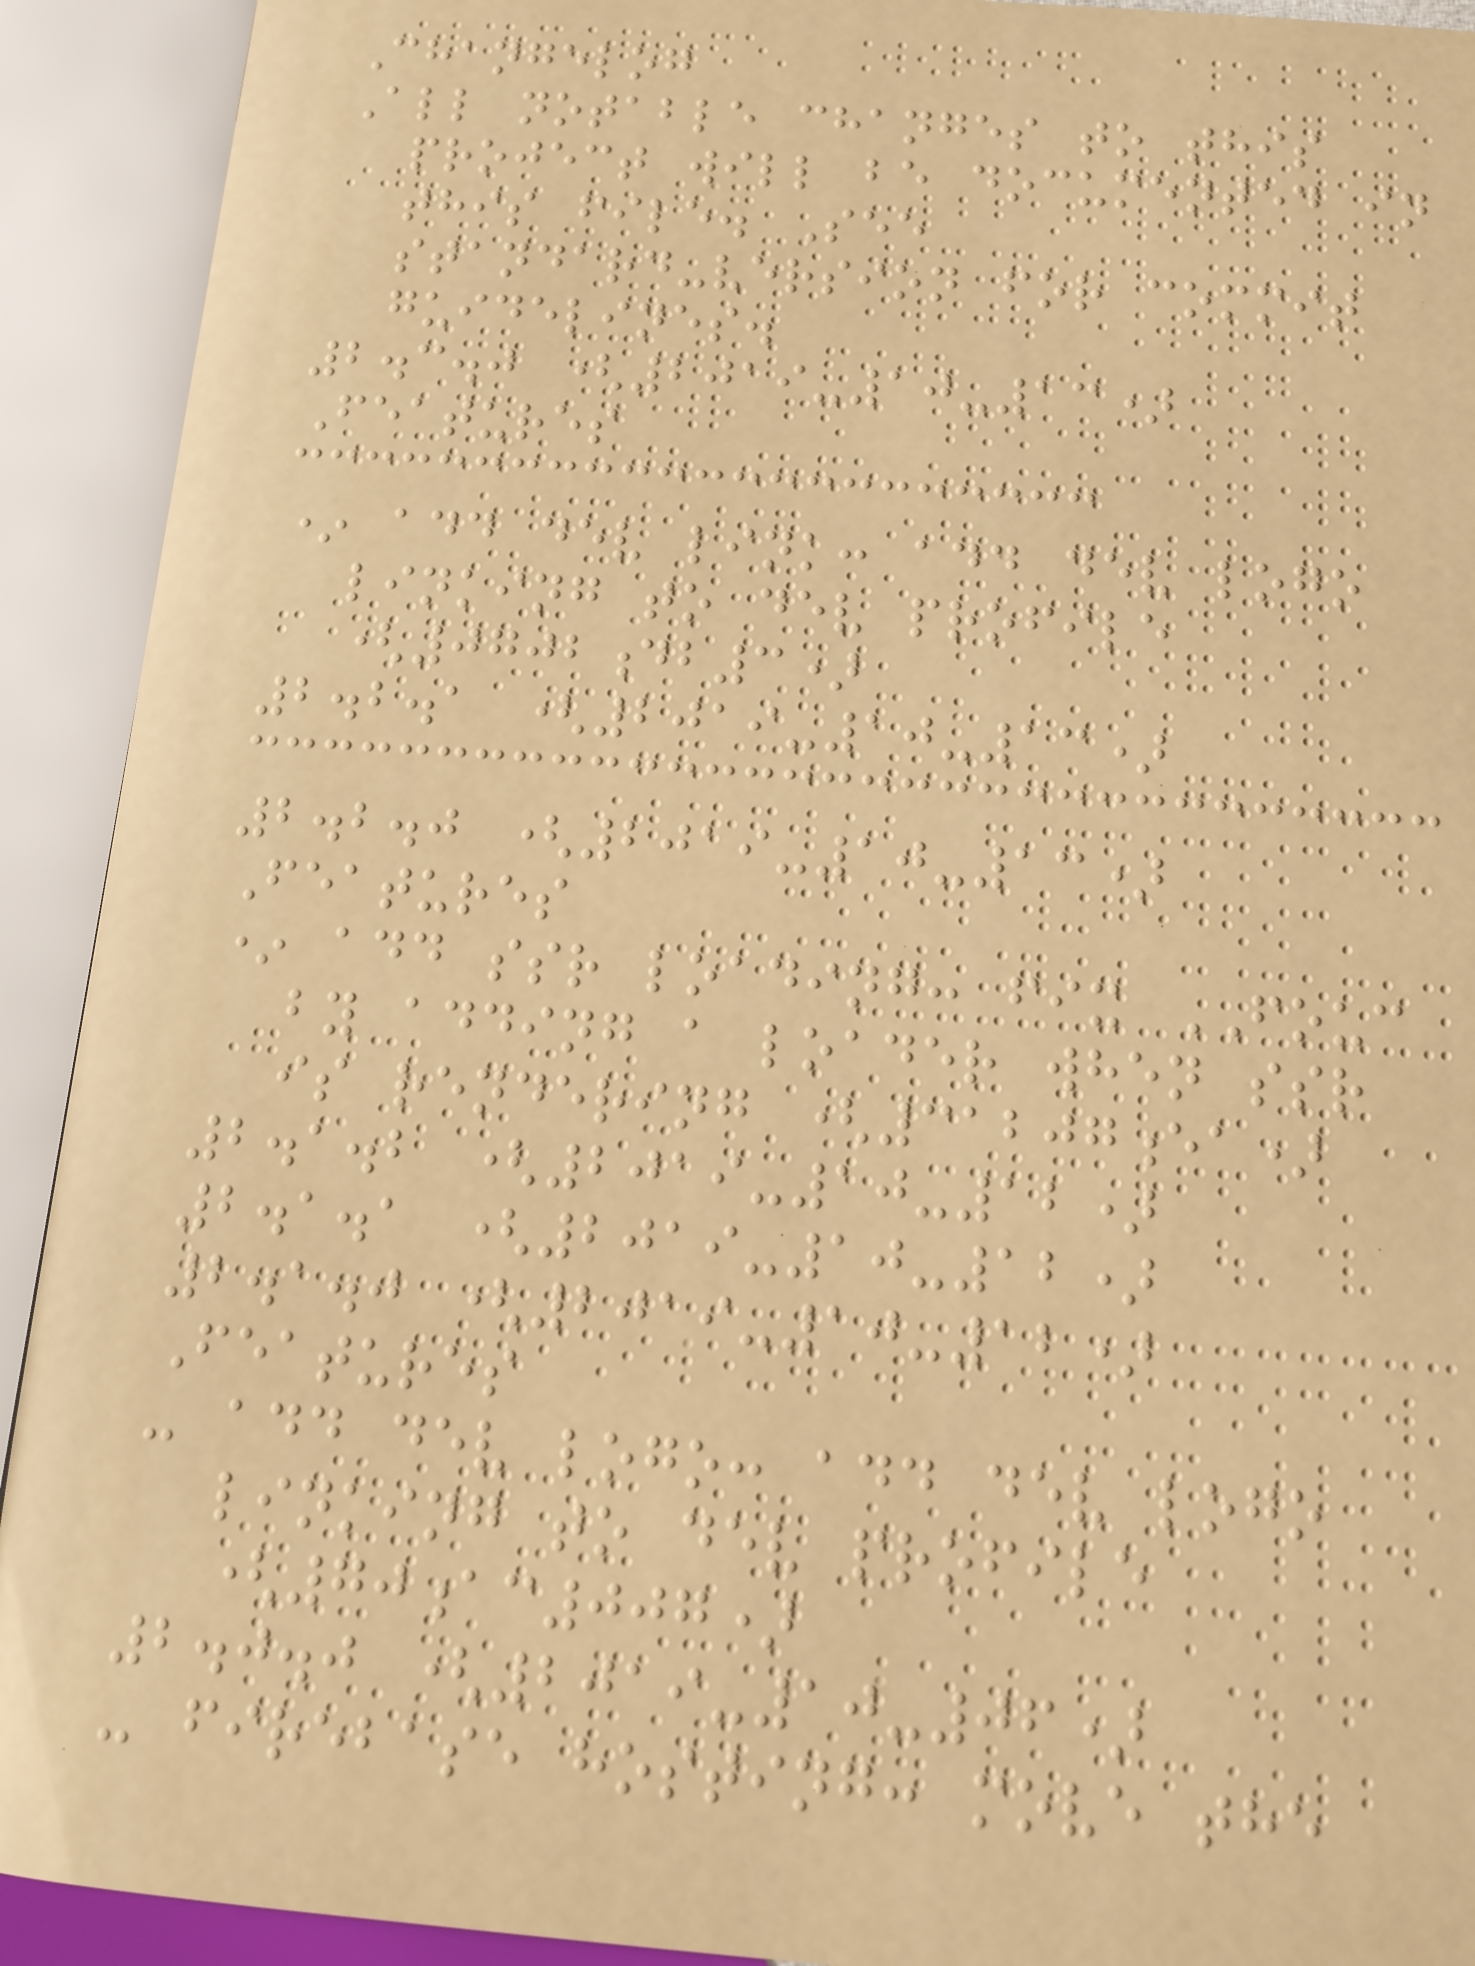Changelog
All notable changes to this
project will be documented in
this file. See
standard-version for commit
guidelines.
2.3.0 (2019-10-13)
Features
* add dev link: add dev logo
linking to dev profile
(0702db3)
2.2.1 (2019-10-13)
2.2.0 (2019-10-13)
Features
* add ssr loading: fix FOUC
by adding a loader when ssr
is rendering (31207ea)
2.1.2 (2019-10-12)
2.1.1 (2019-10-12)
2.1.0 (2019-10-12)
Features
- add dev logo: add dev logo
linking to dev profile
(70ac007)
2.0.0 (2019-10-06)
- firebase hosting: move the
